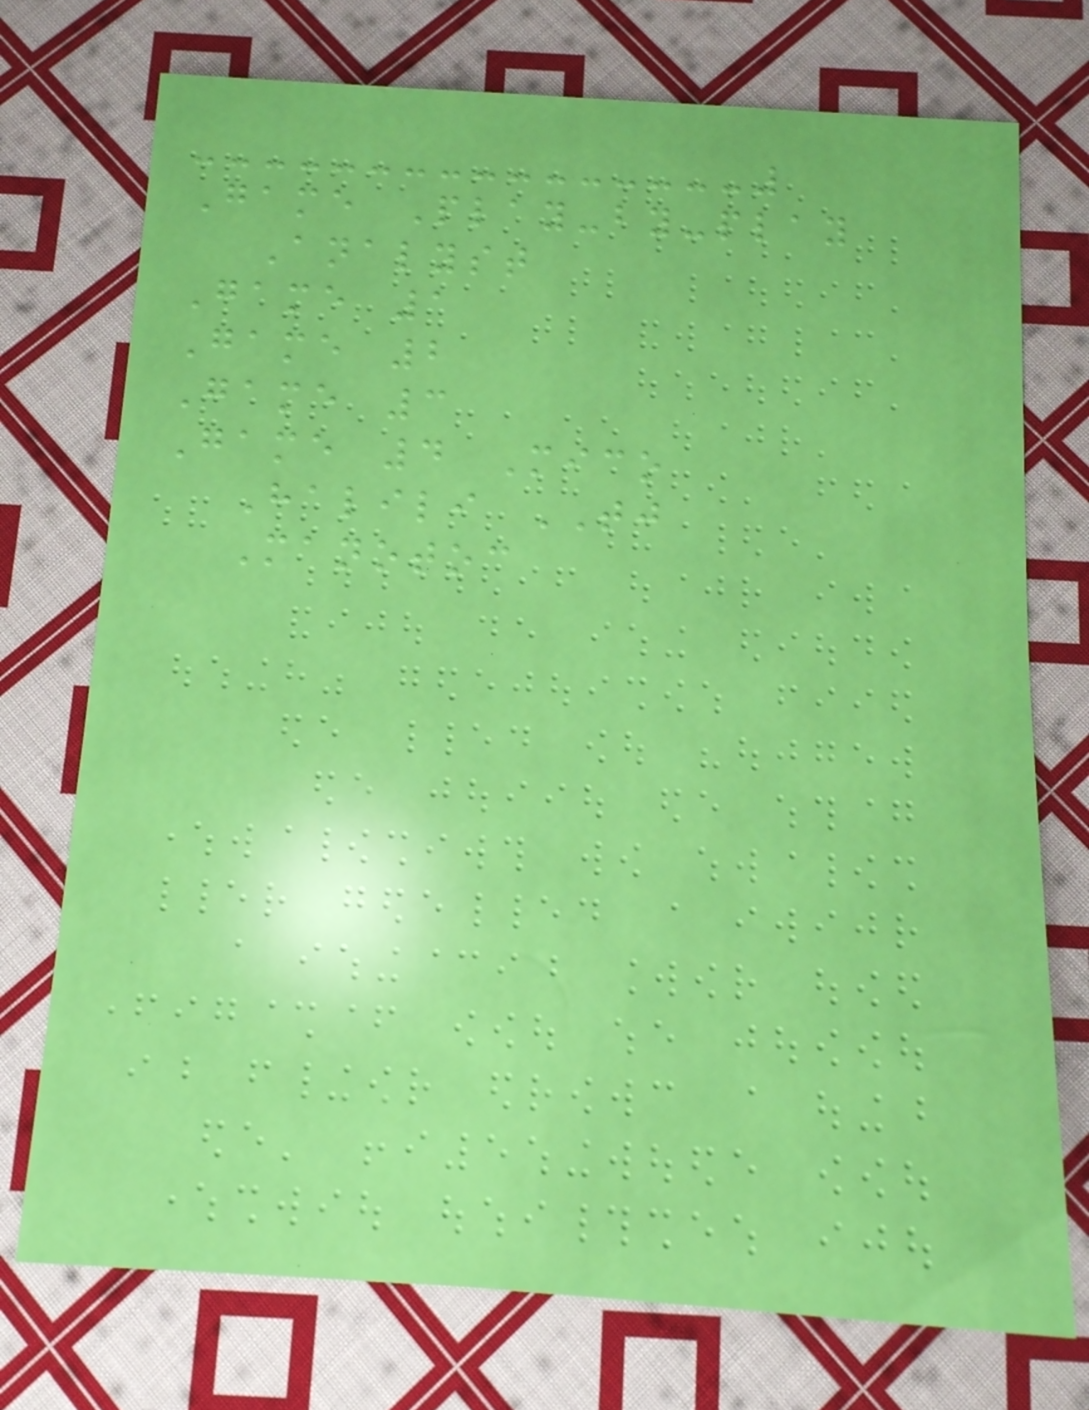Game Play-by-play
Analyst
Game 1
Game 2
Game 3
Game 4 Mico
Halili TJ
Manotoc
